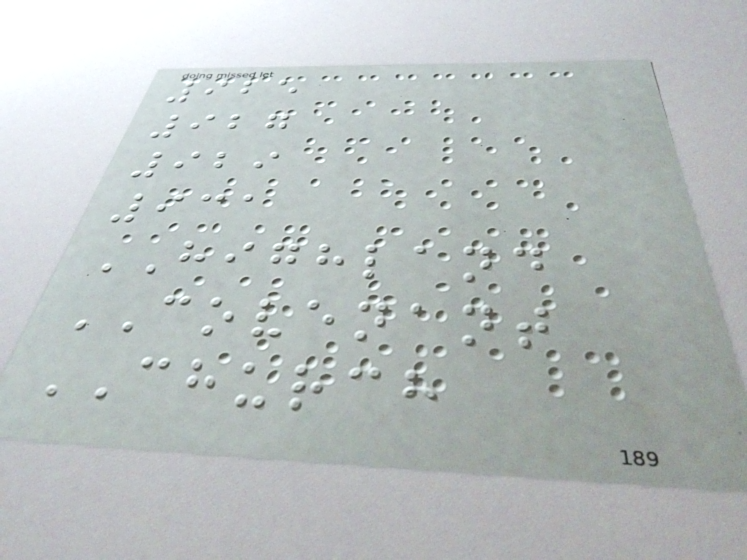925
927
929
931
HIGHLAND
COVENANT
CHURCH
